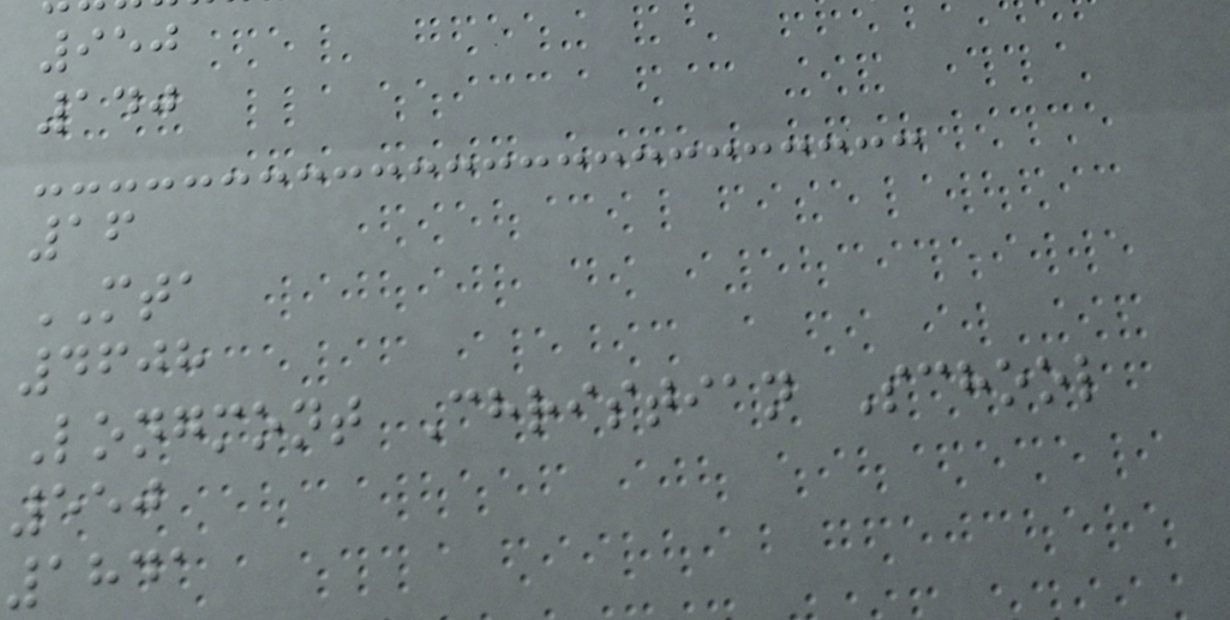950
140
16
MTA
4608
Longmont Christian School
550
1841
